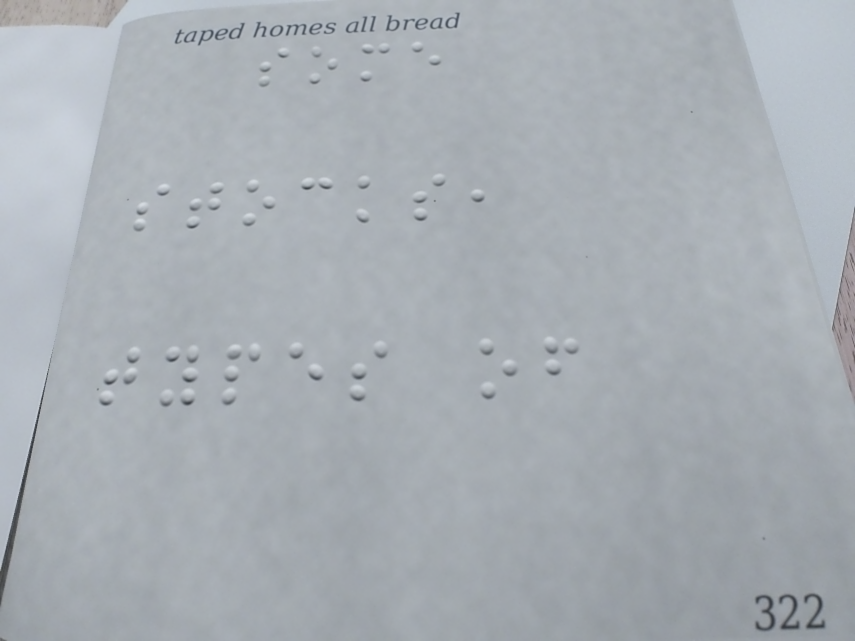some
stocks,
types of
